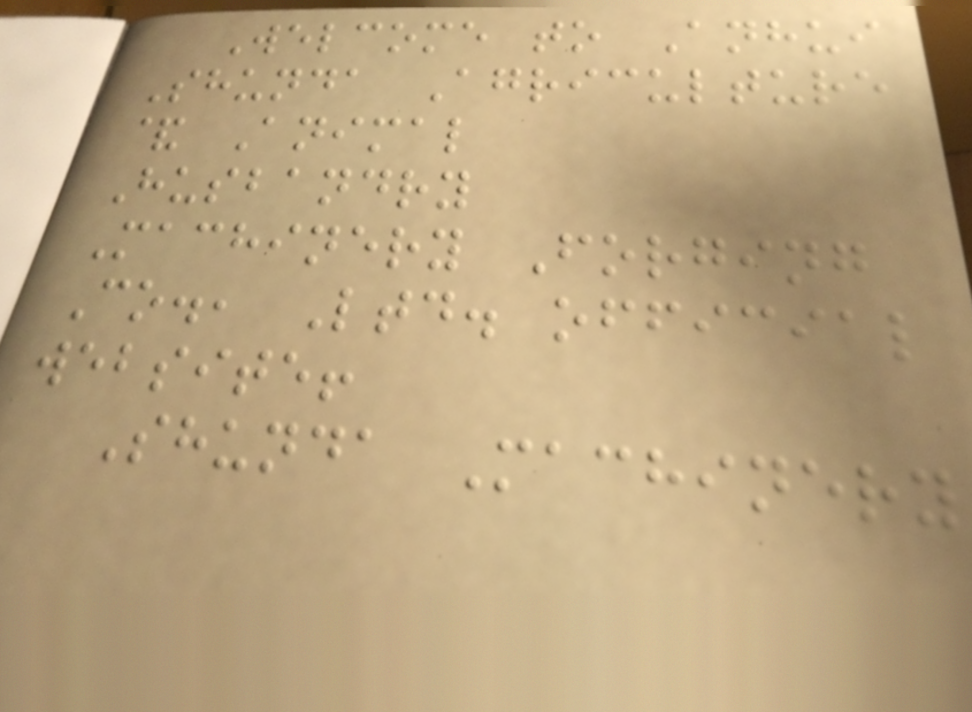Welcome to Anhui
Shunda Agriculture
& Animal
Husbandry
Machinery Forging
Co., Ltd. official
website!
Shunda Machinery
